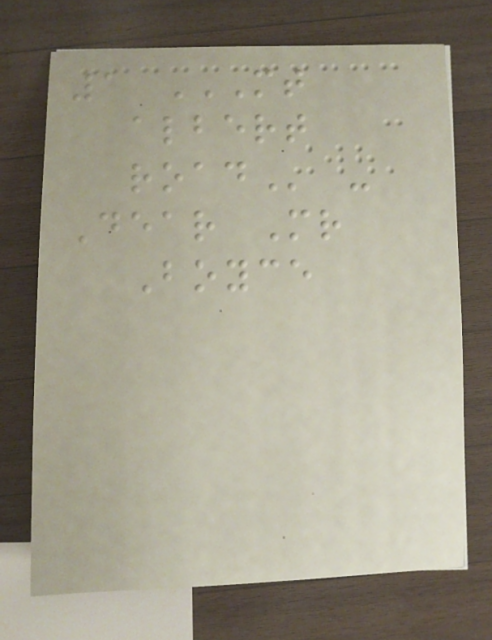1 MT
ALBERT
ROAD -
Dear Mr
Boyce
